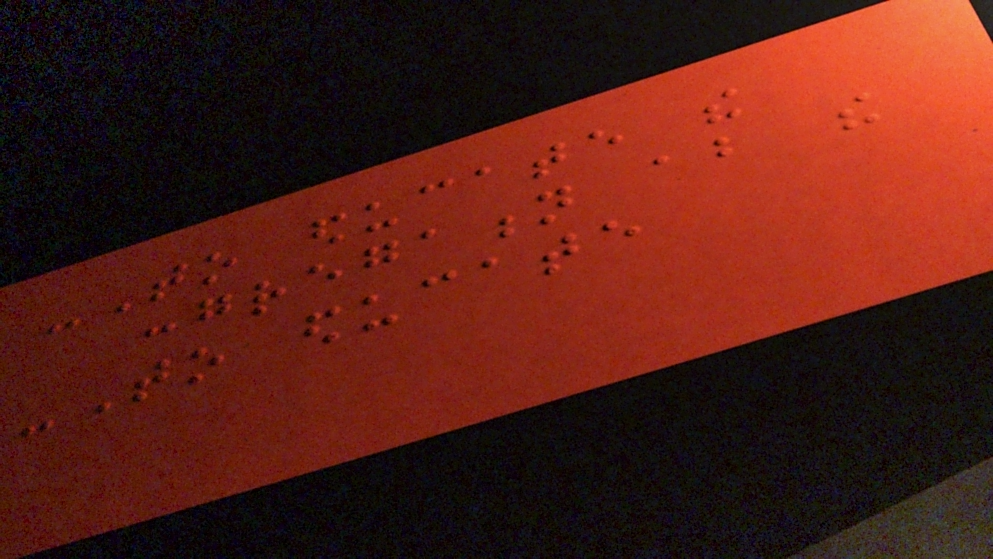-To educate the
congregation about the
-To educate
